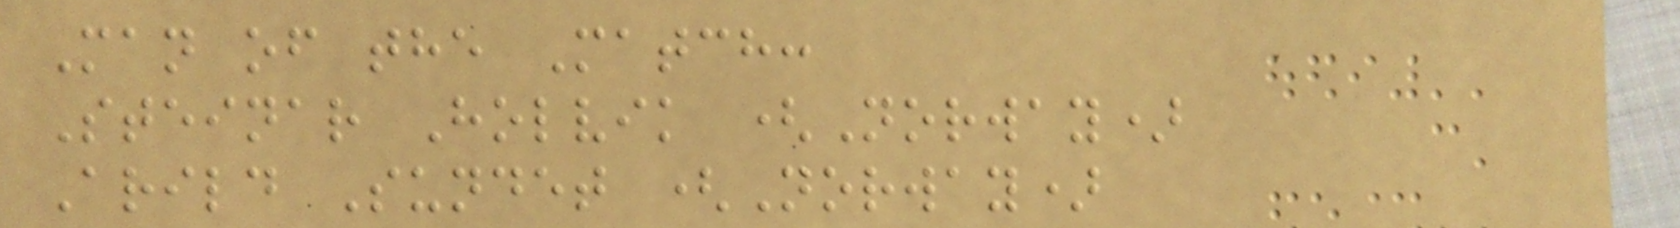Man of the Match:
Steinar Holvik (Norway)
Arild Sundet (Norway)
